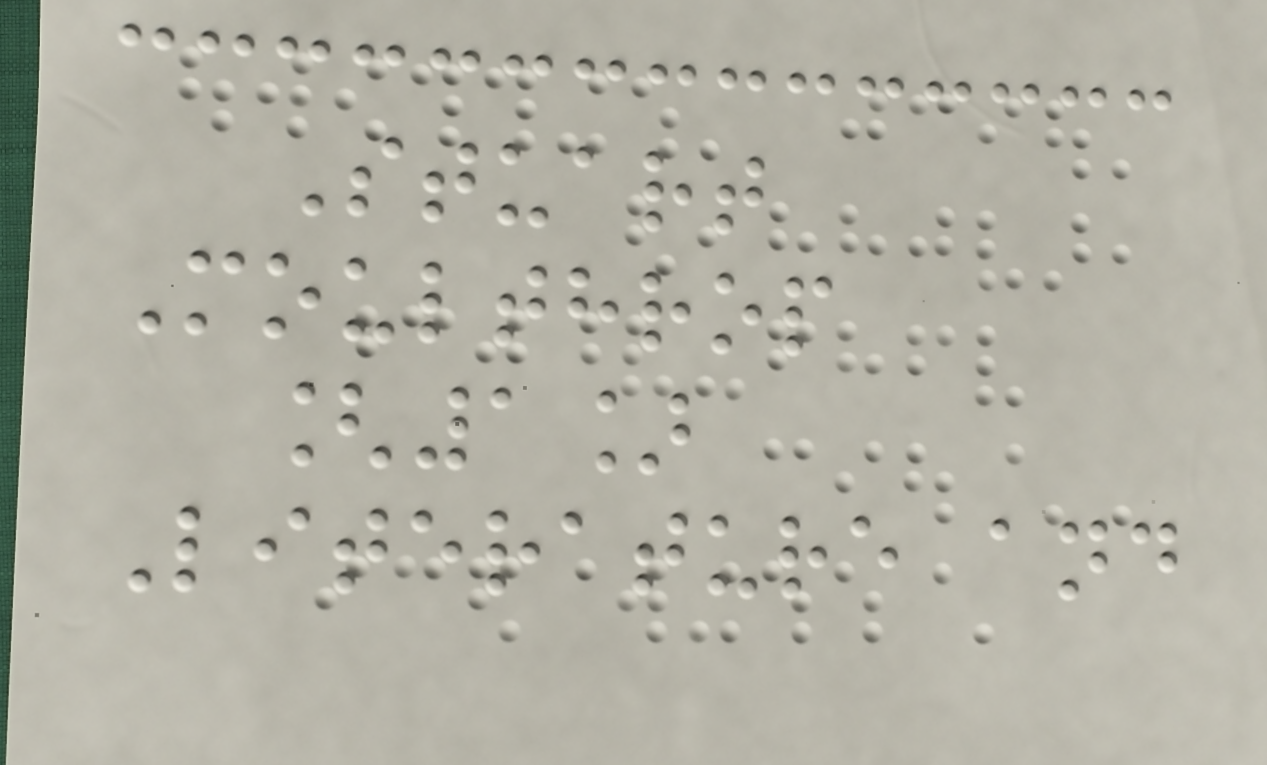Stuart
Moulthrop
[1]
Literature and
